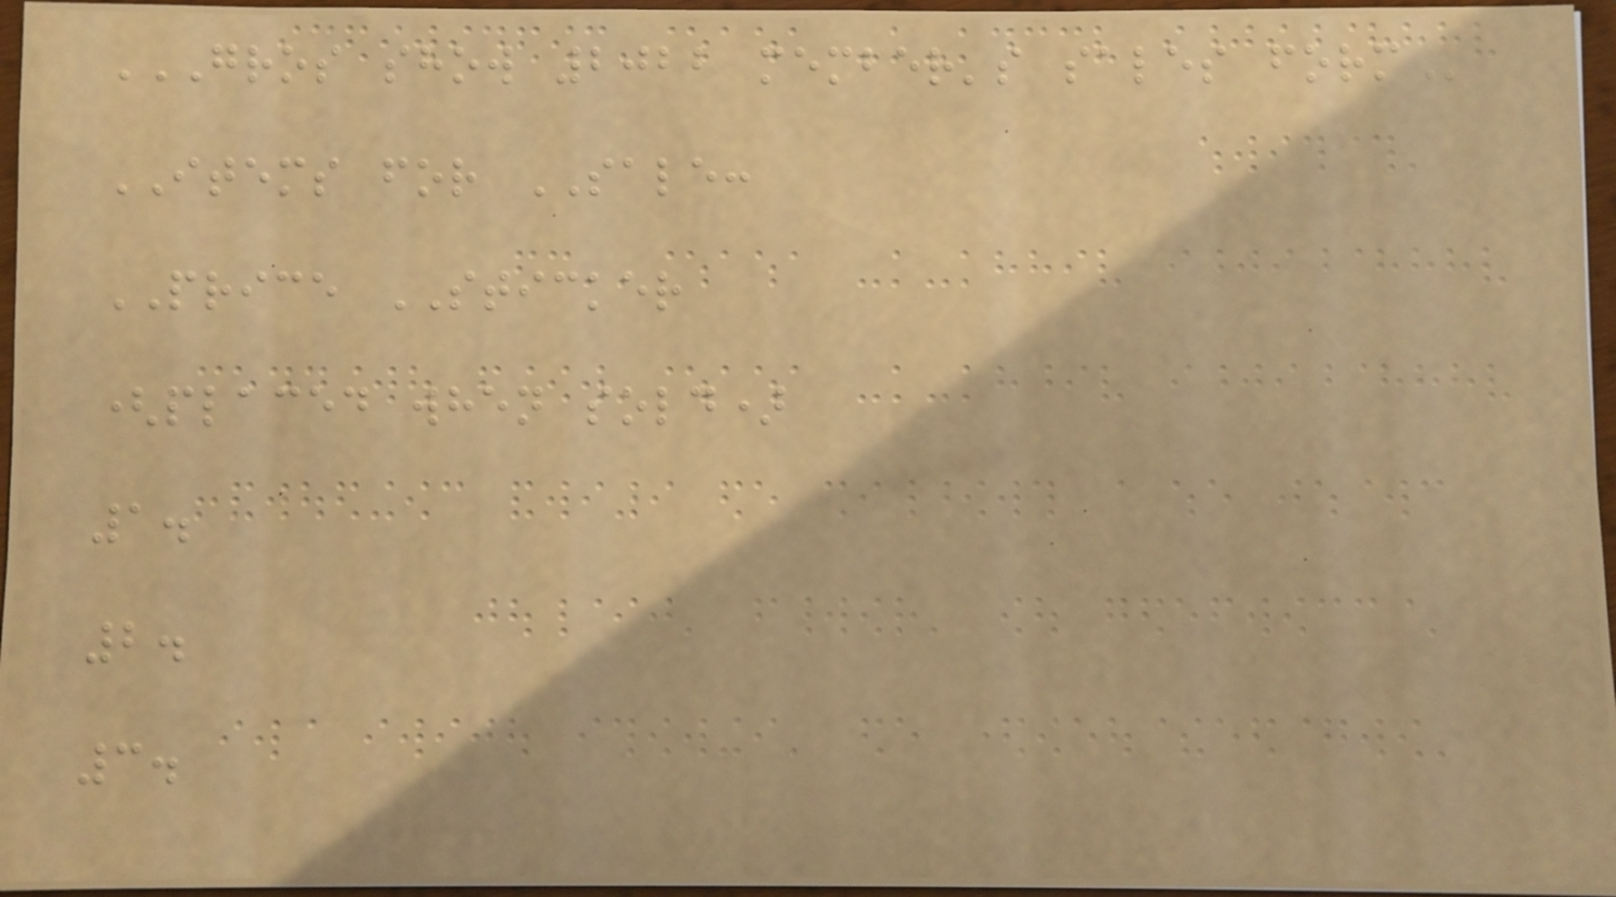GROS SHOW 2022 MEMBER'S SALES FORM
ITEMS for SALE:
PRICE STICKER
(placed when sold)
1.
2.
3.
